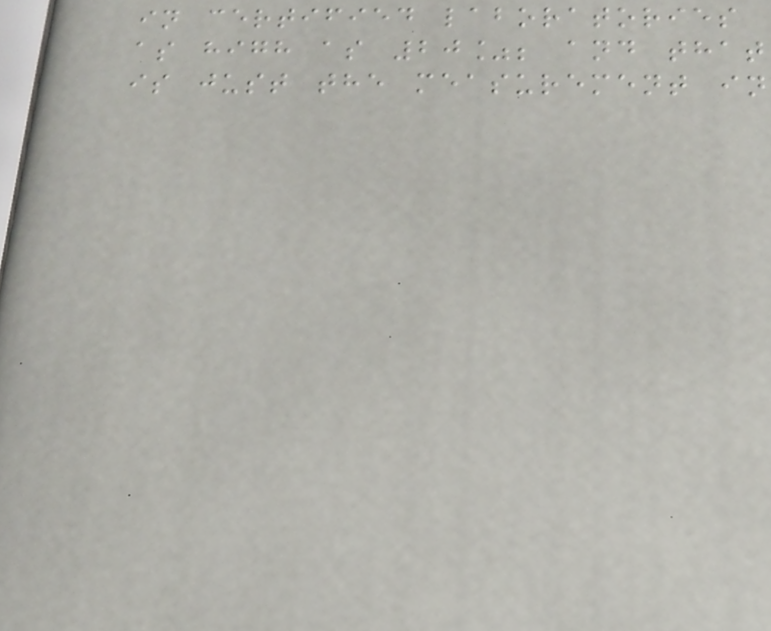in certified laboratories
as high as 20%; and that
is just the measurement in
